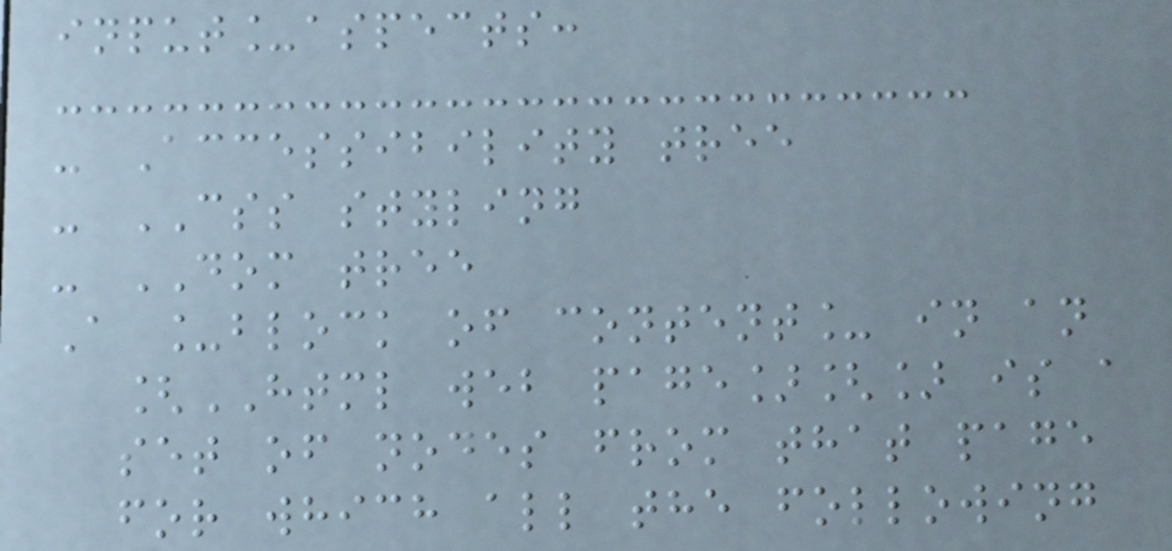input_aspects:
- Accessibility tree
- CSS styling
- DOM tree
A _block of content_ in an
[HTML web page][] is a
set of nodes from that page
for which all the following
